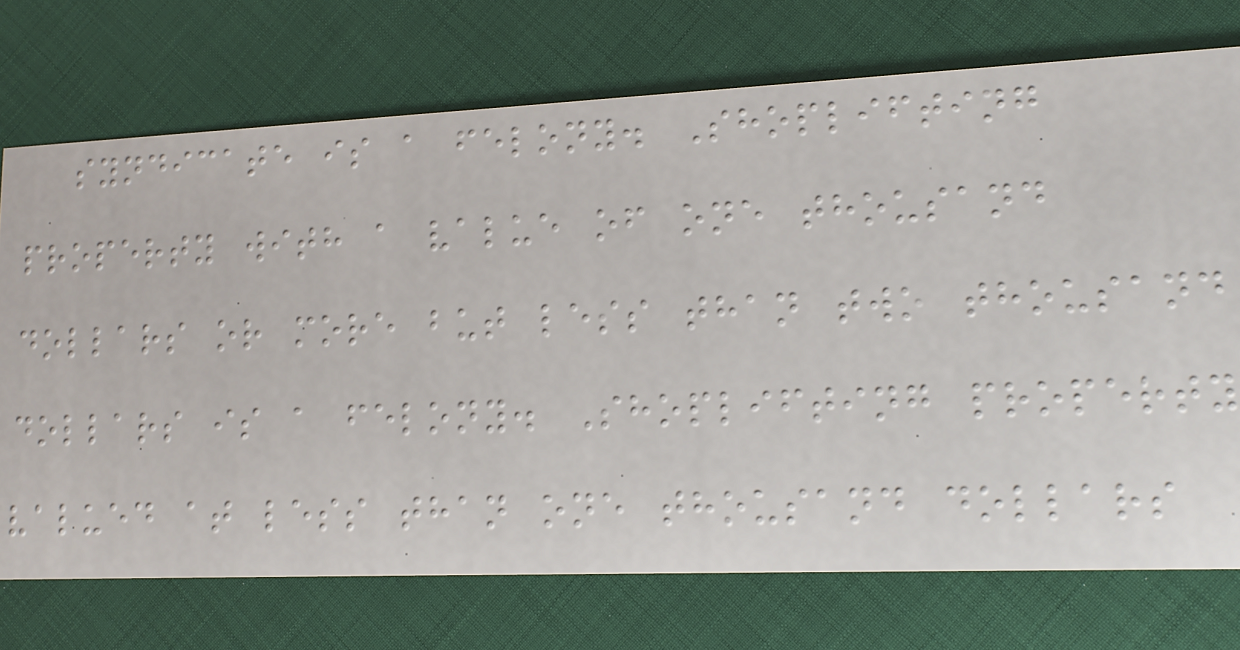syndicate is a felony. Shoplifting
property with a value of one thousand
dollars or more but less than two thousand
dollars is a felony. Shoplifting property
valued at less than one thousand dollars
